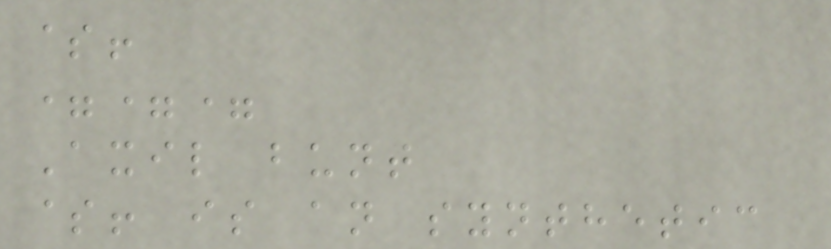$!
===
Axil bunt
$! is an synthetic
